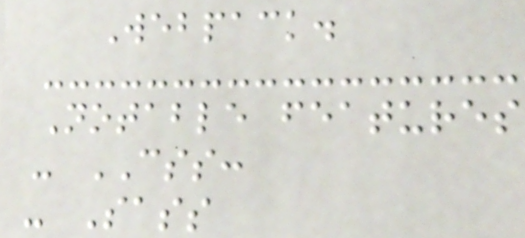Webpack.
Notable features
- CSS:
- Sass
